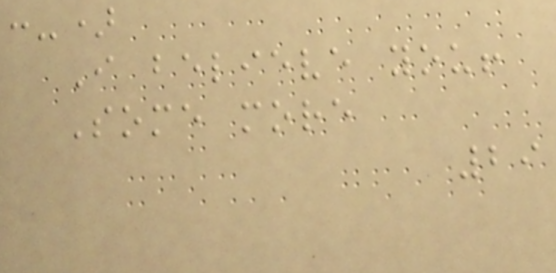:-)
I believe you!
Some more
29
